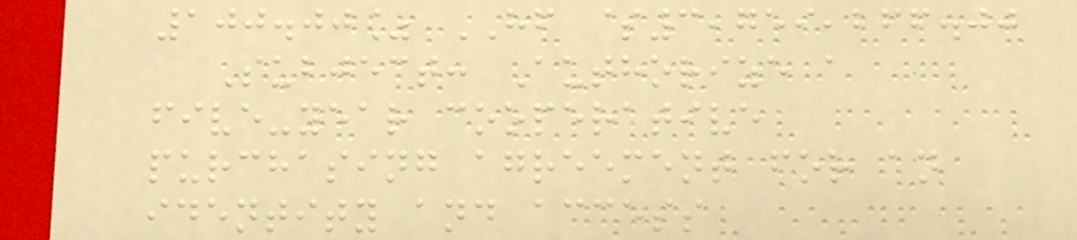100.00% HF $3,759,266.00
Subject: Authorize a
five-year cooperative
purchasing agreement for an
identity and access
